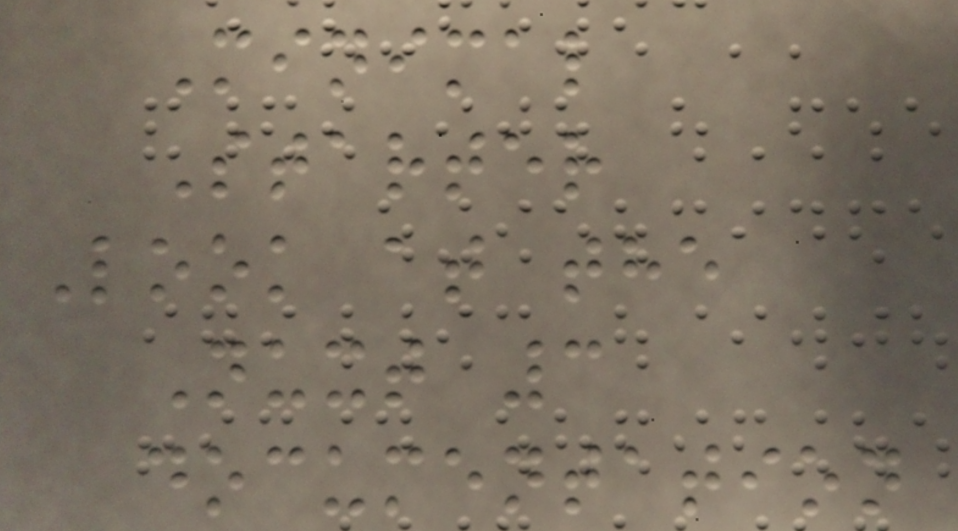Minimal
Starter
Look at the
Nuxt 3
documentation
